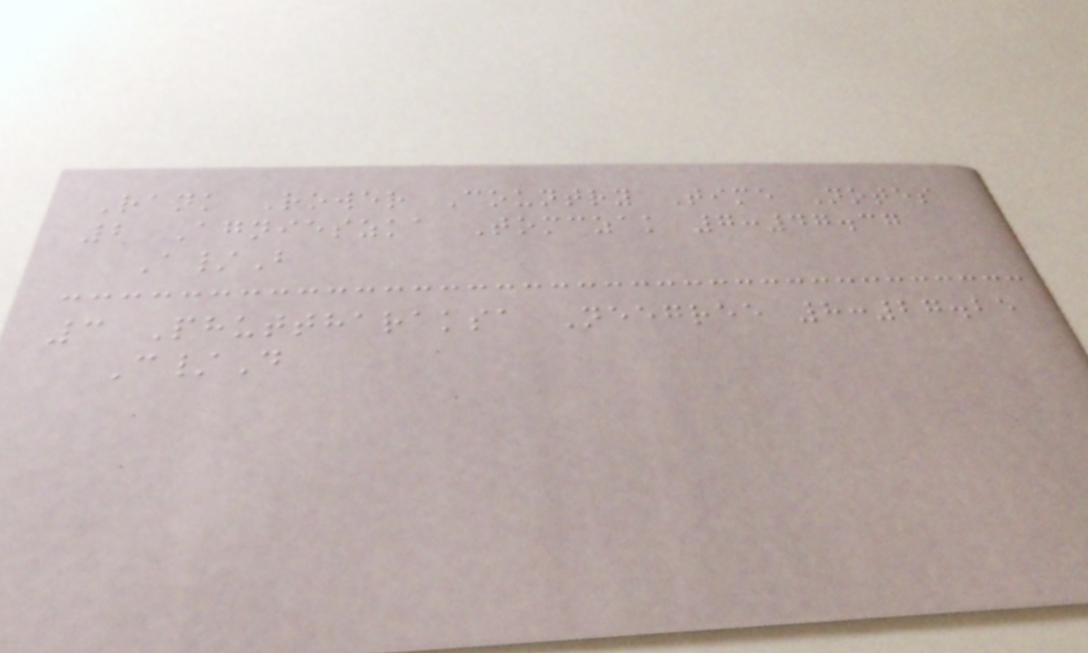Rank Rower Country Time Notes
2 Agnieszka Tomczak 7:47.37
A/B
3 Phuttharaksa Neegree 8:27.25
C/D
